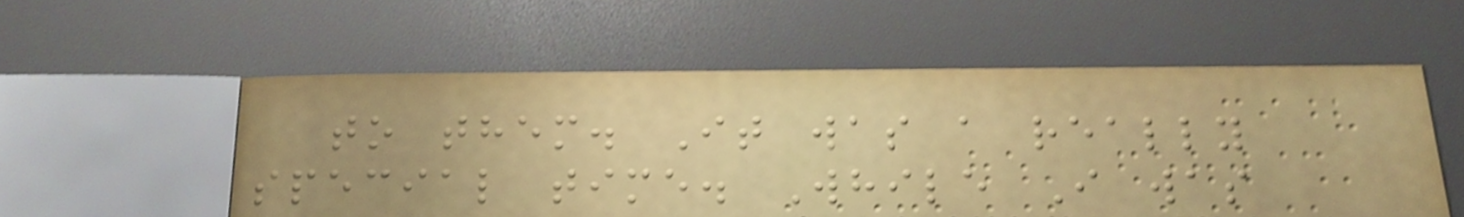to them. It was a really
special time. While I was
